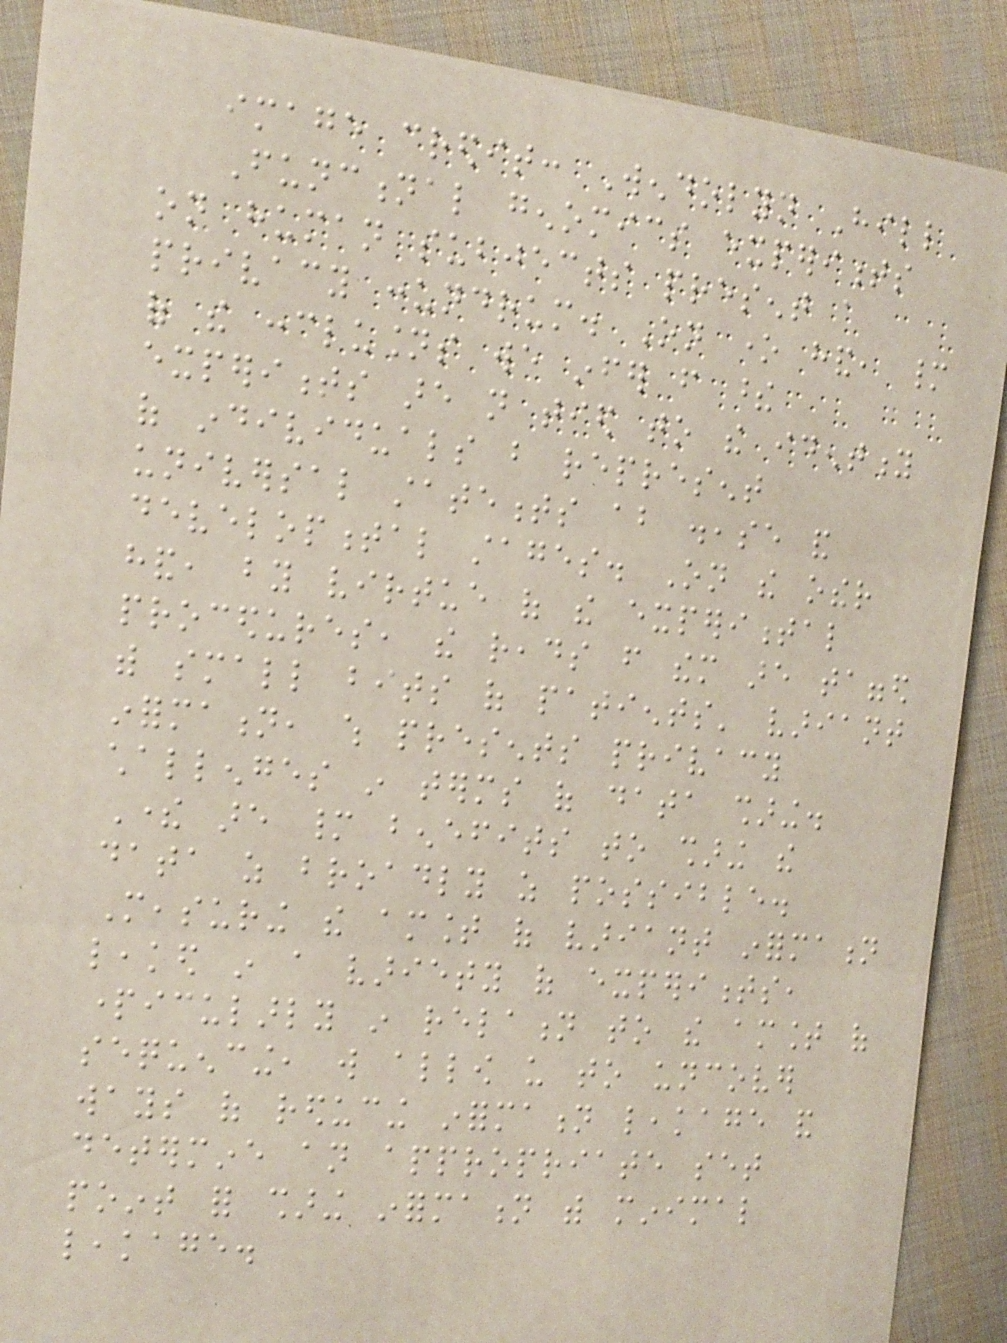image credit: Wendolyn Hill
Functional genomics experiments
on human subjects present a
privacy conundrum. On one hand, many
of the conclusions we infer from these
experiments are not tied to the identity
of individuals but represent
universal statements about disease and
developmental stages. On the other
hand, by virtue of the experimental
procedures, the reads from them are tagged
with small bits of patients' variant
information, which presents privacy
challenges in terms of data sharing.
There are many benefits to sharing the
data as broadly as possible.
Measuring the amount of variant information
leaked in a variety of experiments,
particularly in relation to the amount of
sequencing, will allow us to uncover
ways of reducing information leakage and
determine an appropriate set
point for sharing information with minimal
leakage.
